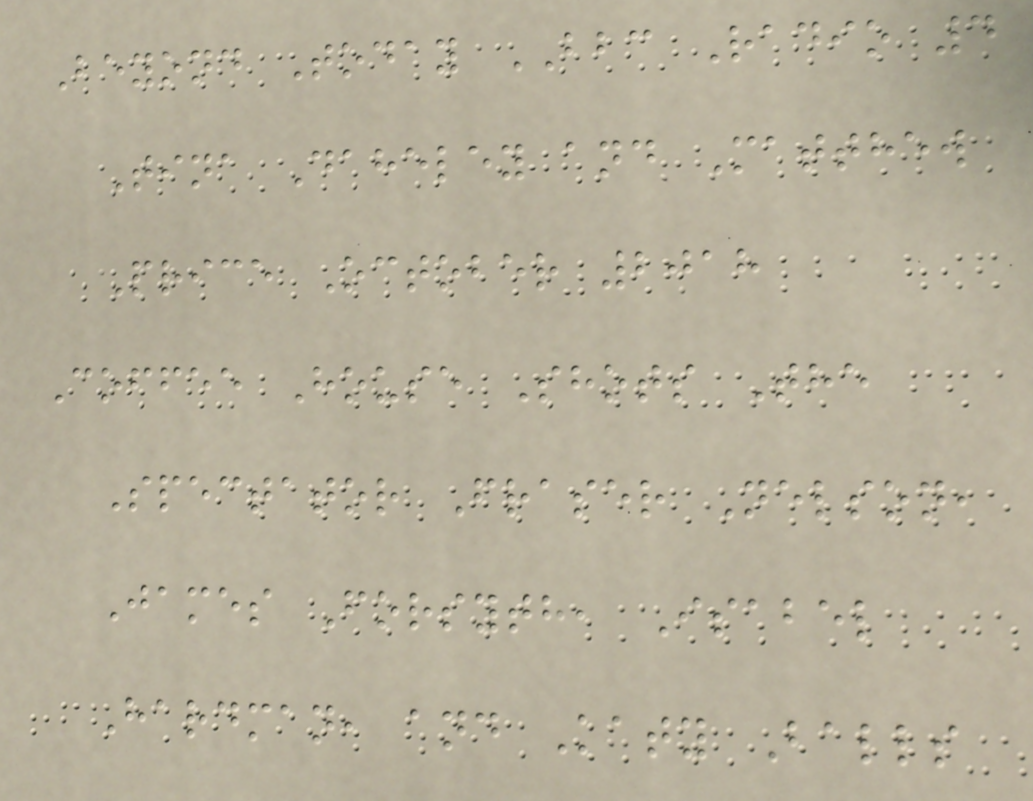Beyond Today BBC Radio 4
Tina Daheley and Matthew
Price October 2018
Coffee House Shots The
Spectator Fraser Nelson,
James Forsyth, Isabel
Hardman, and Katy Balls
